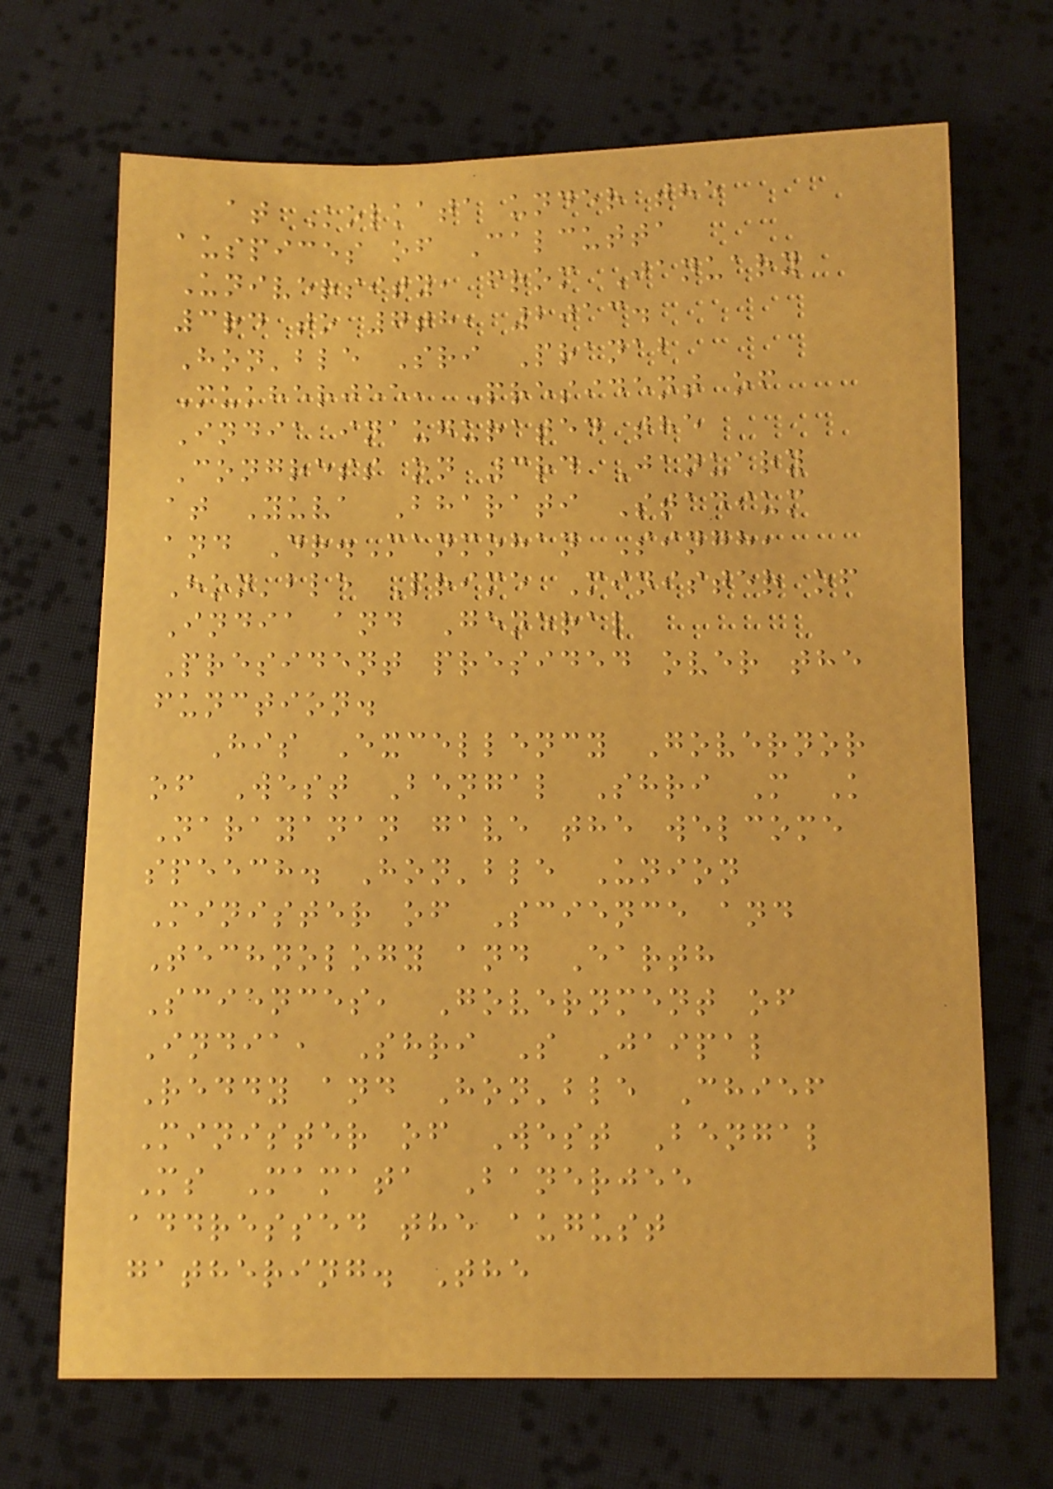at Kolkata under the
auspices of Calcutta
University, from January
3rd to 7th, 2013.
Hon'ble Sri Pranab
Mukherjee, President of
India inaugurated the
Congress on 3rd January
at Yuva Bharati Stadium
and Dr.Manmohan Singh,
Hon'ble Prime Minister of
India and General
President presided over the
function.
His Excellency Governor
of West Bengal Shri M K
Narayanan gave the welcome
speech. Hon'ble Union
Minister of Science and
Technology and Earth
Sciences, Government of
India, Shri S Jaipal
Reddy and Hon'ble Chief
Minister of West Bengal
Ms Mamata Banerjee
addressed the august
gathering. The
